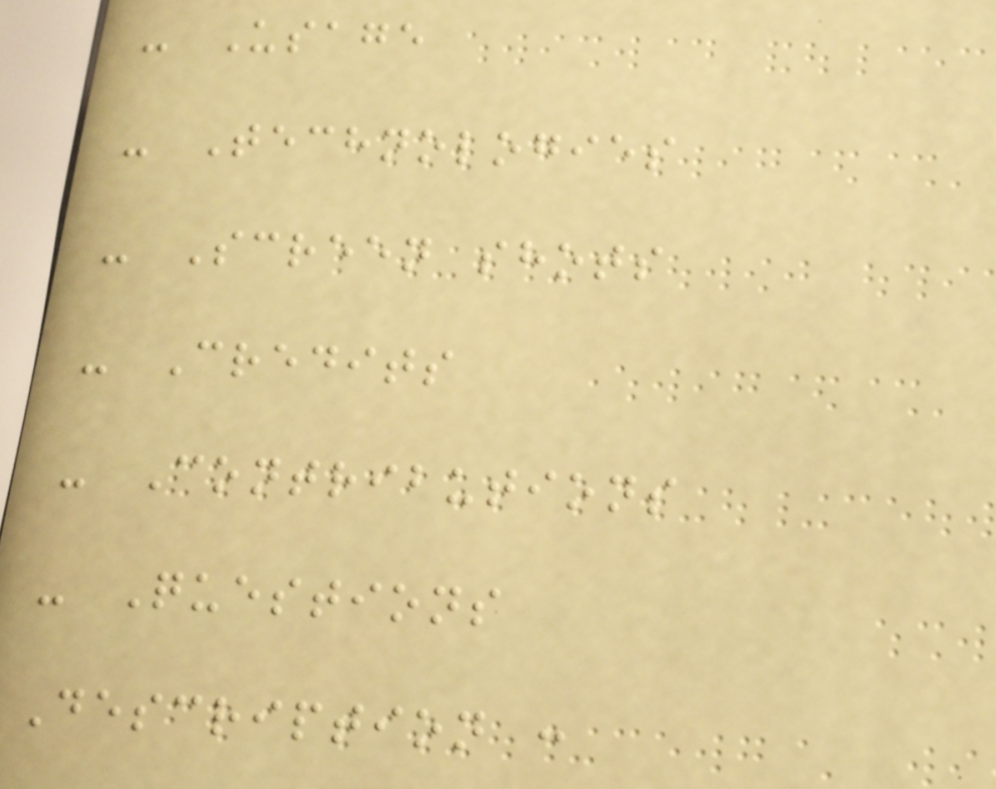- Usage
- Technologies
- Screen shots
- Credits
- Contributions
- Questions
Description :
